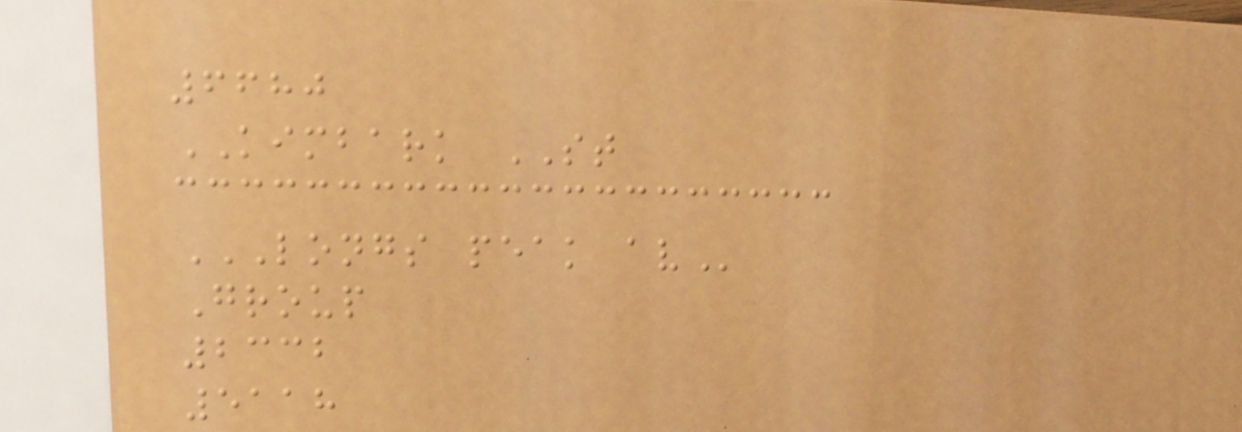6680
KIMBARK ST
LONGS PEAK AV
Group
2332
5118
